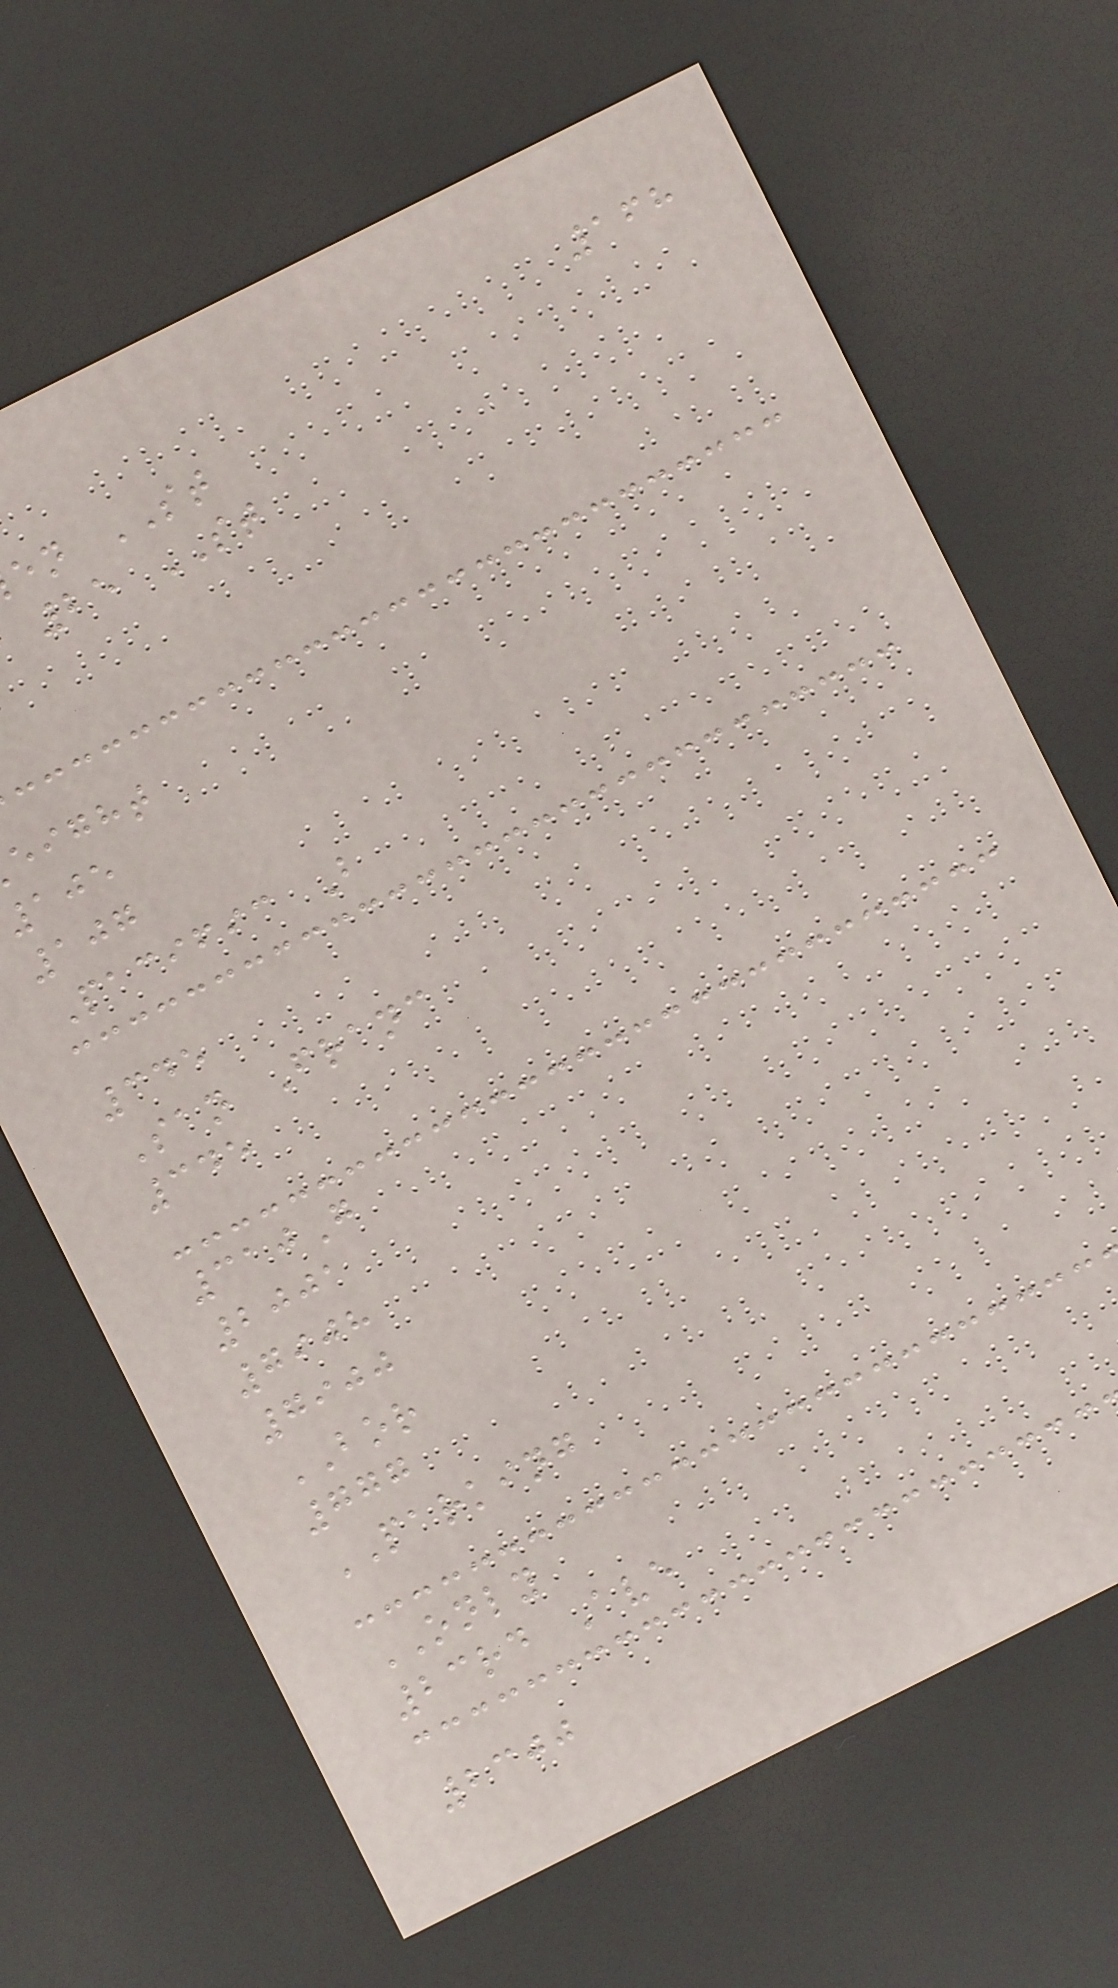168
en ST
25 ST
eight
105
107
Pacific B
345
San Franc
345
310G
2001
7908
7900
BOR
777
PARKING
ONLY
23rd Ave
2300
